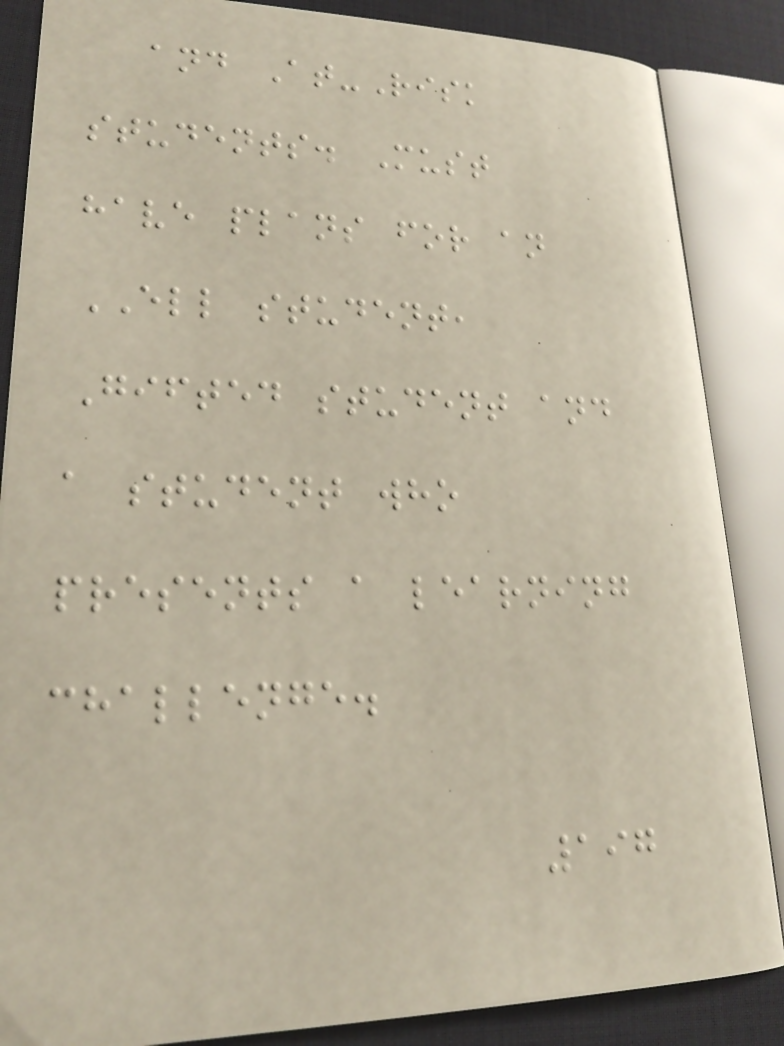and At-Risk
students. Must
have plans for an
ELL student,
Gifted student and
a student who
presents a learning
challenge.
197
